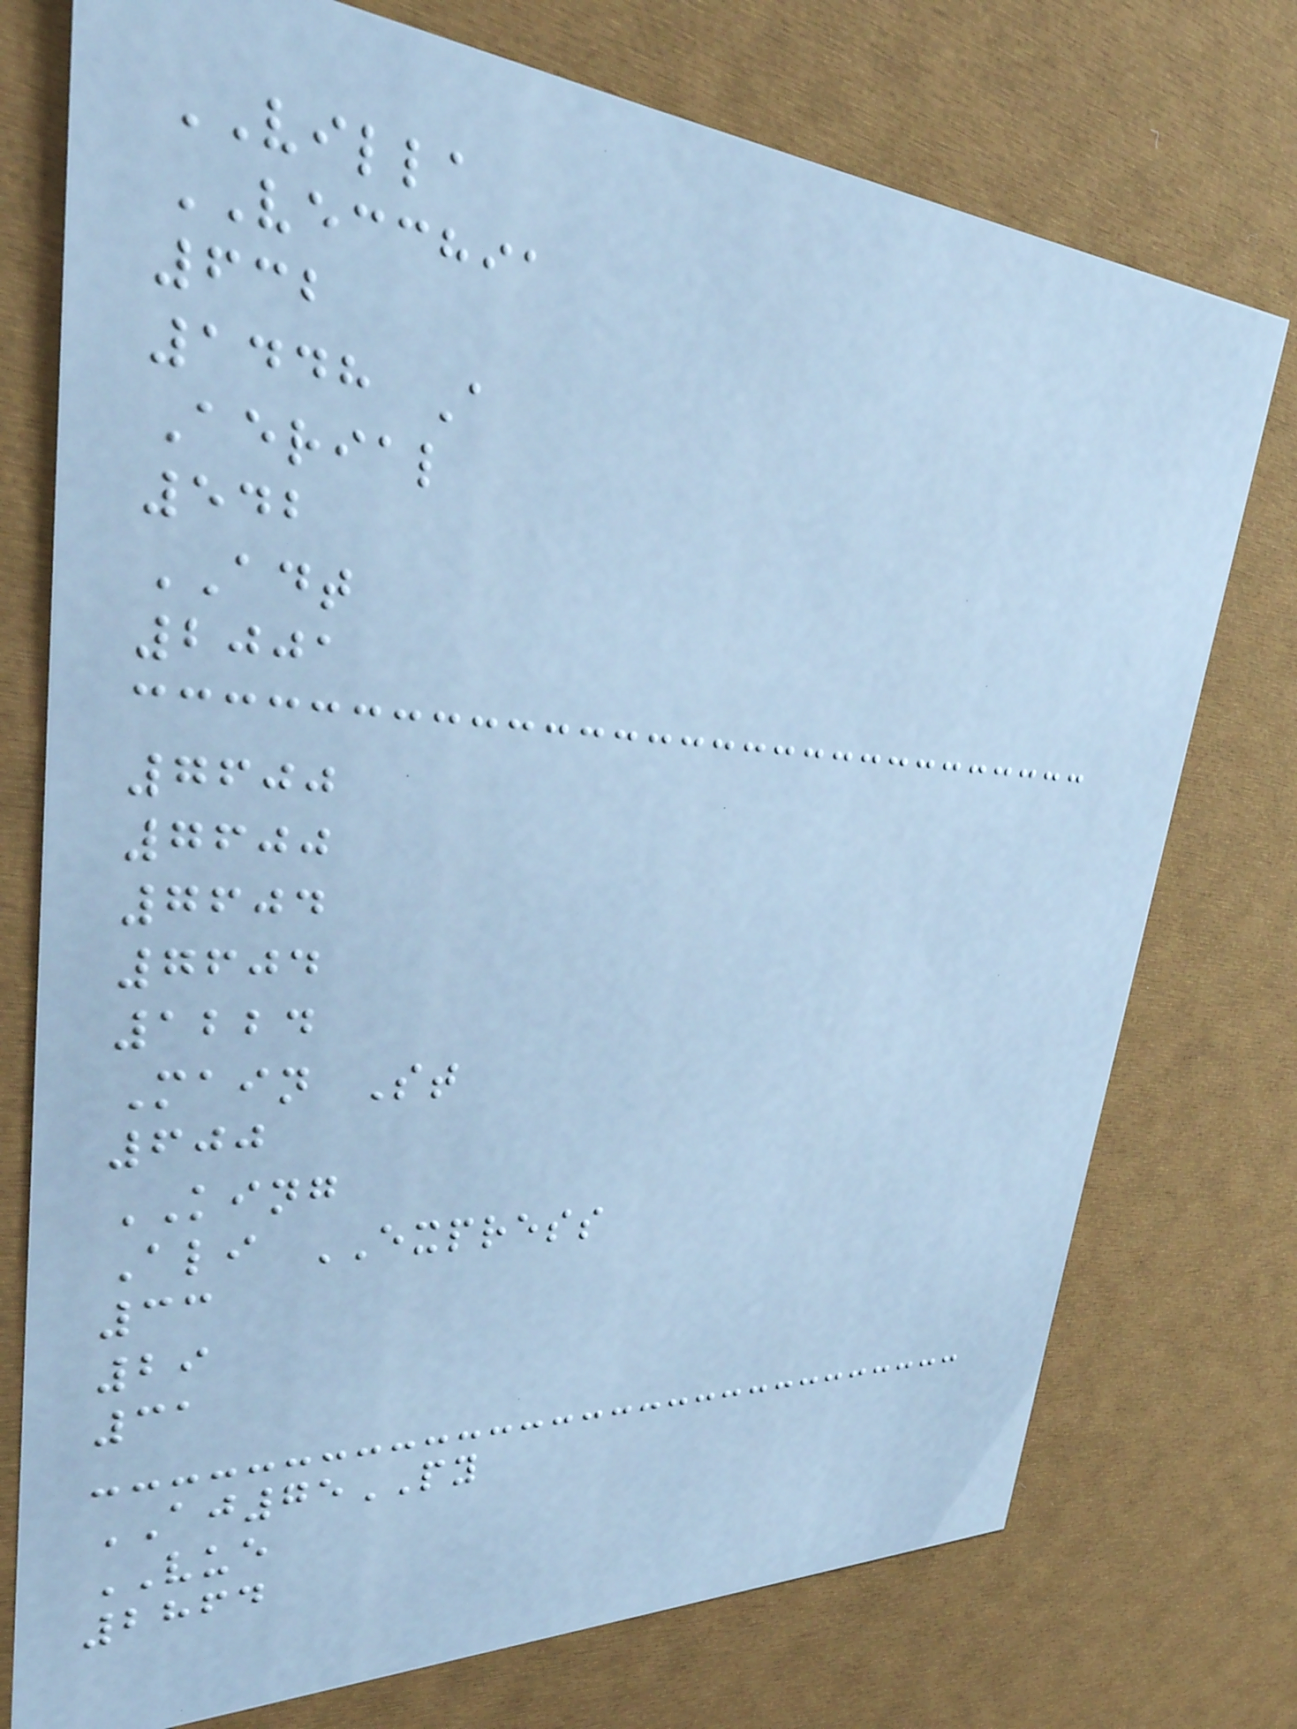VILLA
VECCHIA
632
1448 A
Aerial
542
ADT
2001
7600
7600
7604
7604
1224
Main St
600
KING
Ali EXPRESS
33
29
31
AJ75PY
VUE
2864
